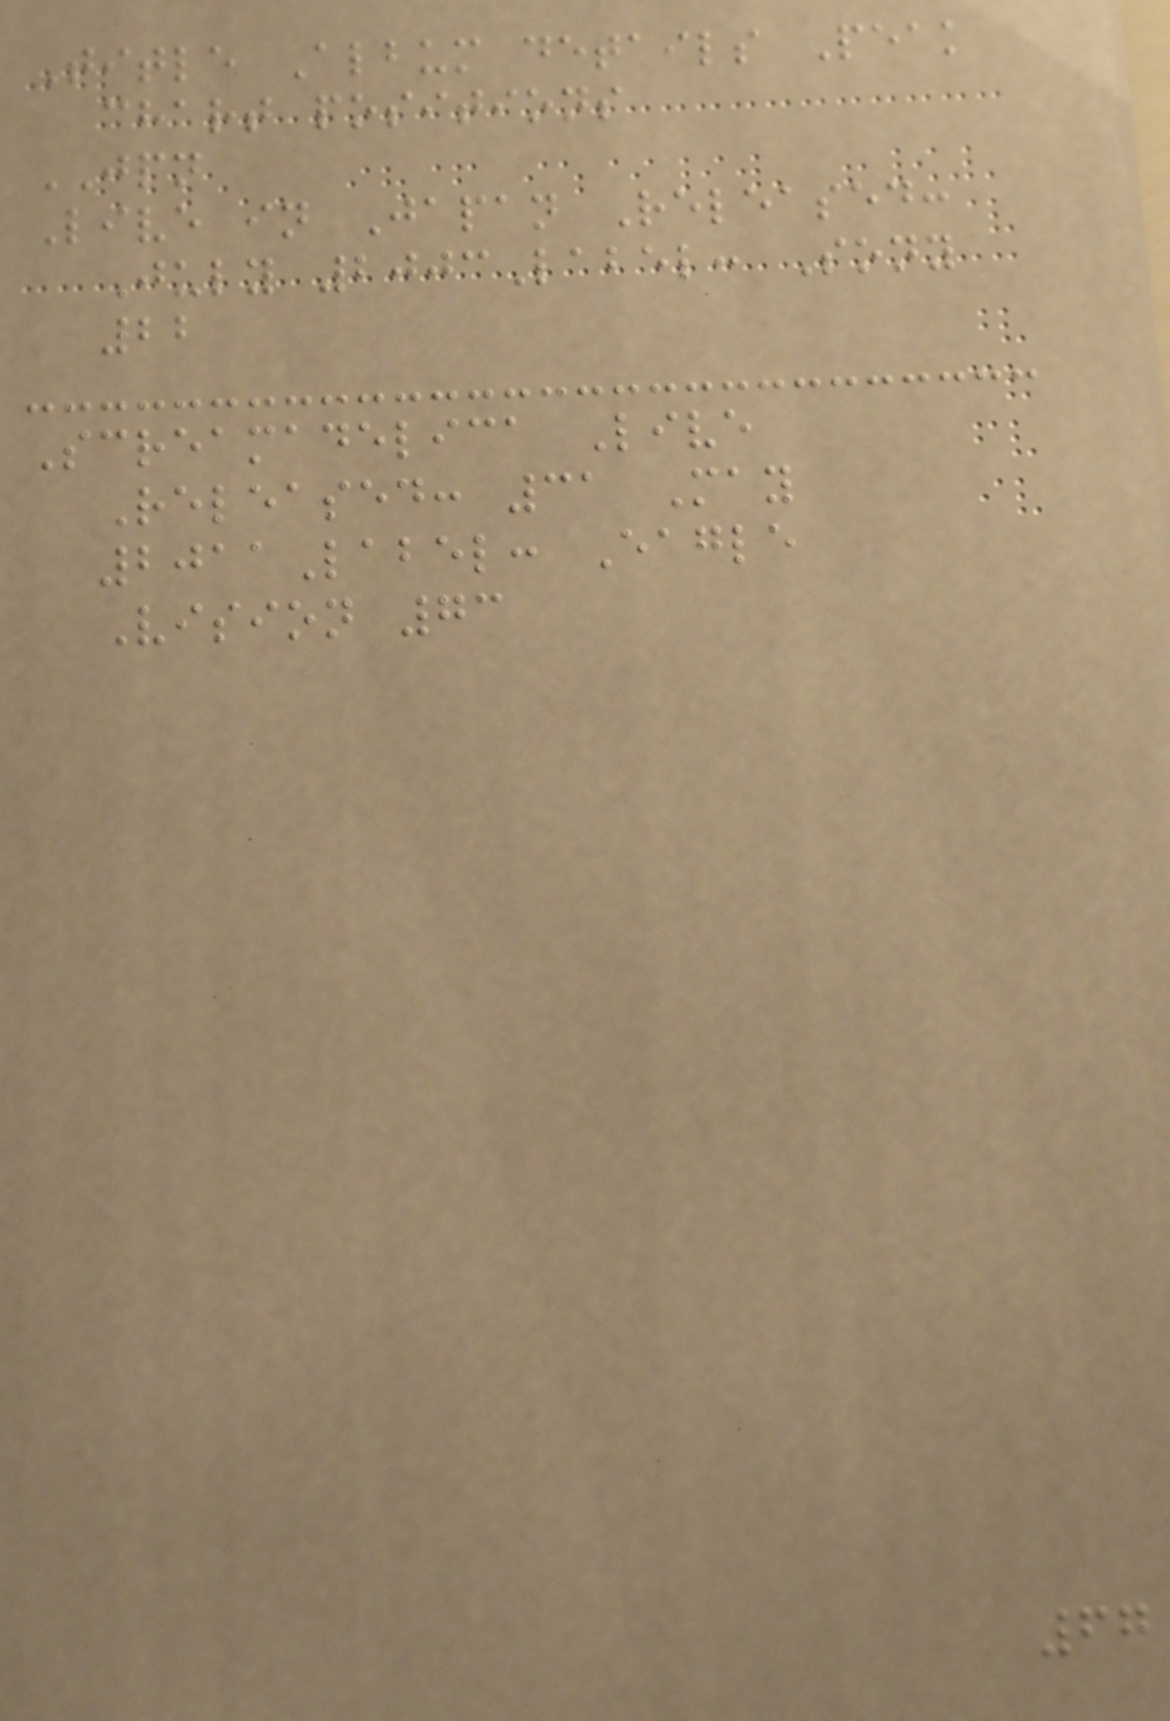Title Album details Peak
chart positions
JPN
Live in Japan Released:
July 2003Label: Sony
22
Screamadelica Live
Released: 31 May
2011Label: Eagle
Vision 73
67
